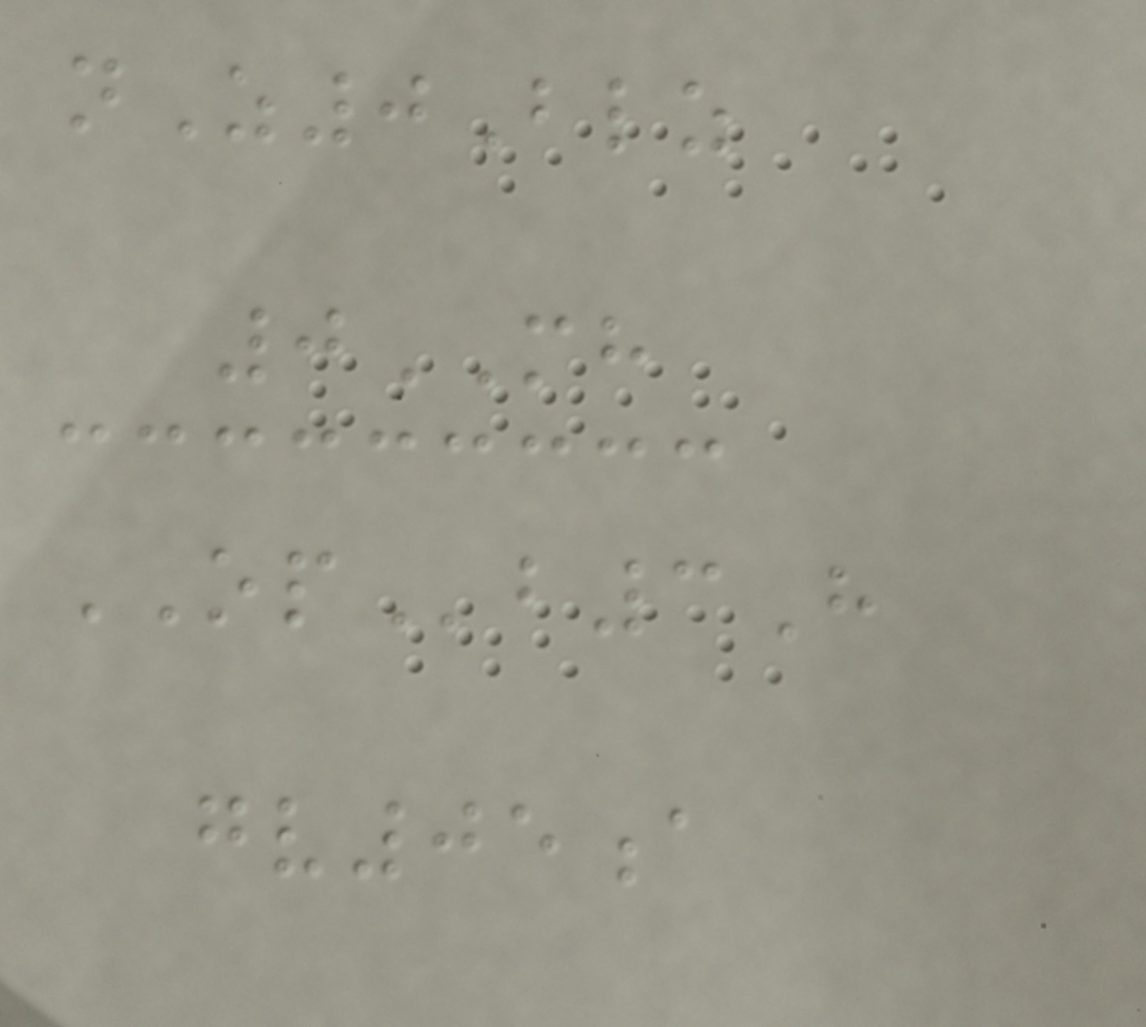nZ0Blz
0MH
OPb3H
gv05a
